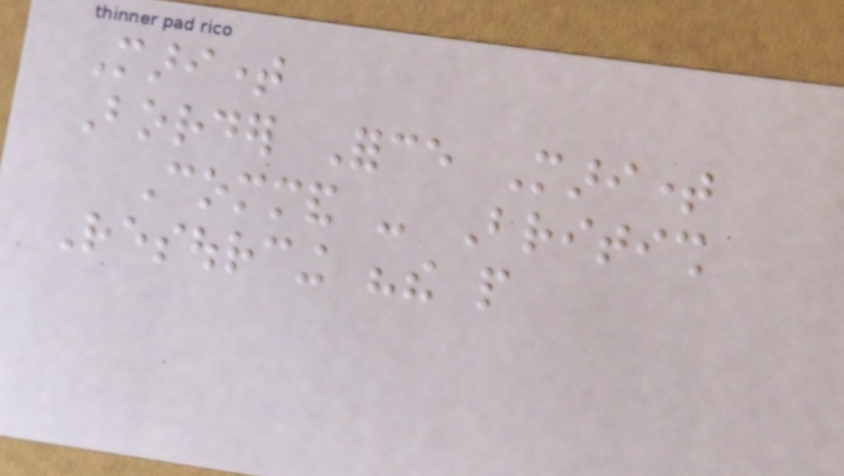Maritime
Border Force Maritime
Command - British
Resourcing "the people
